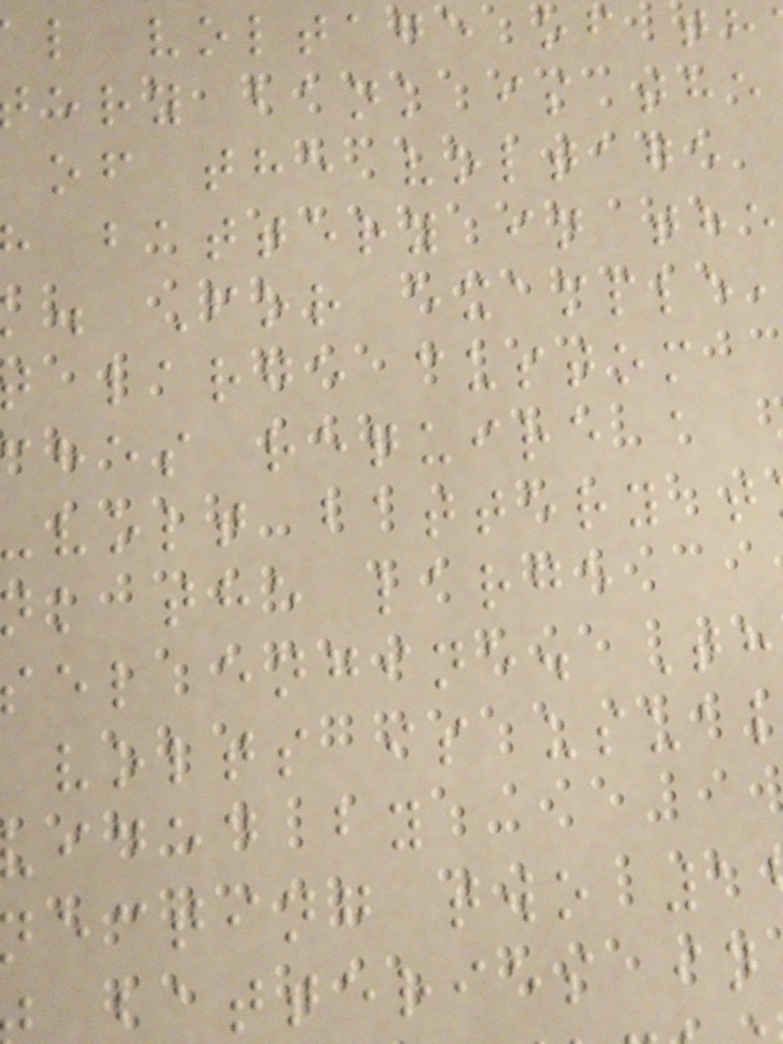l voltage of th
ery bank is the
of the voltage
battery in the
. For example
large custom
hes require a
volt battery t
k the large
el engine. Th
volts is usua
ided by
ecting two 1
batteries in
